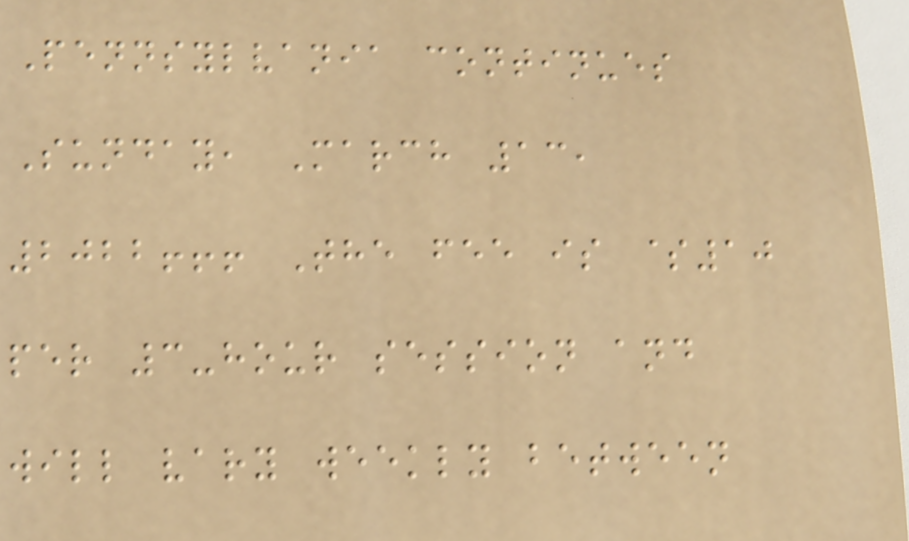Pennsylvania continues
Sunday, March 13,
2022!!! The fee is $10
per 3-hour session and
will vary weekly between
